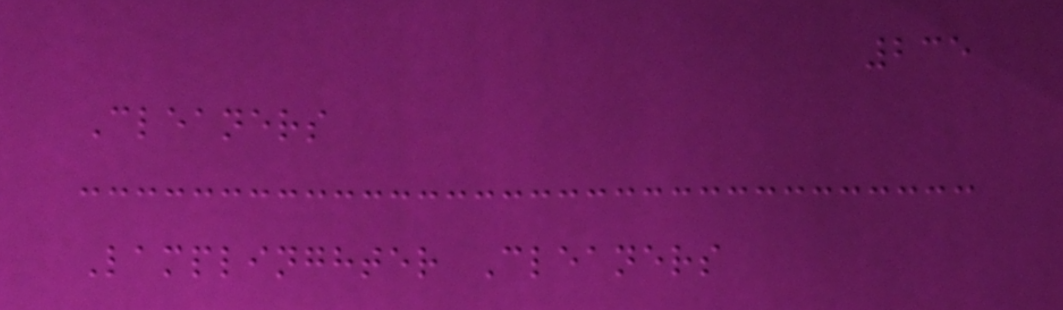235
Cleaners
Lamplinghter Cleaners
